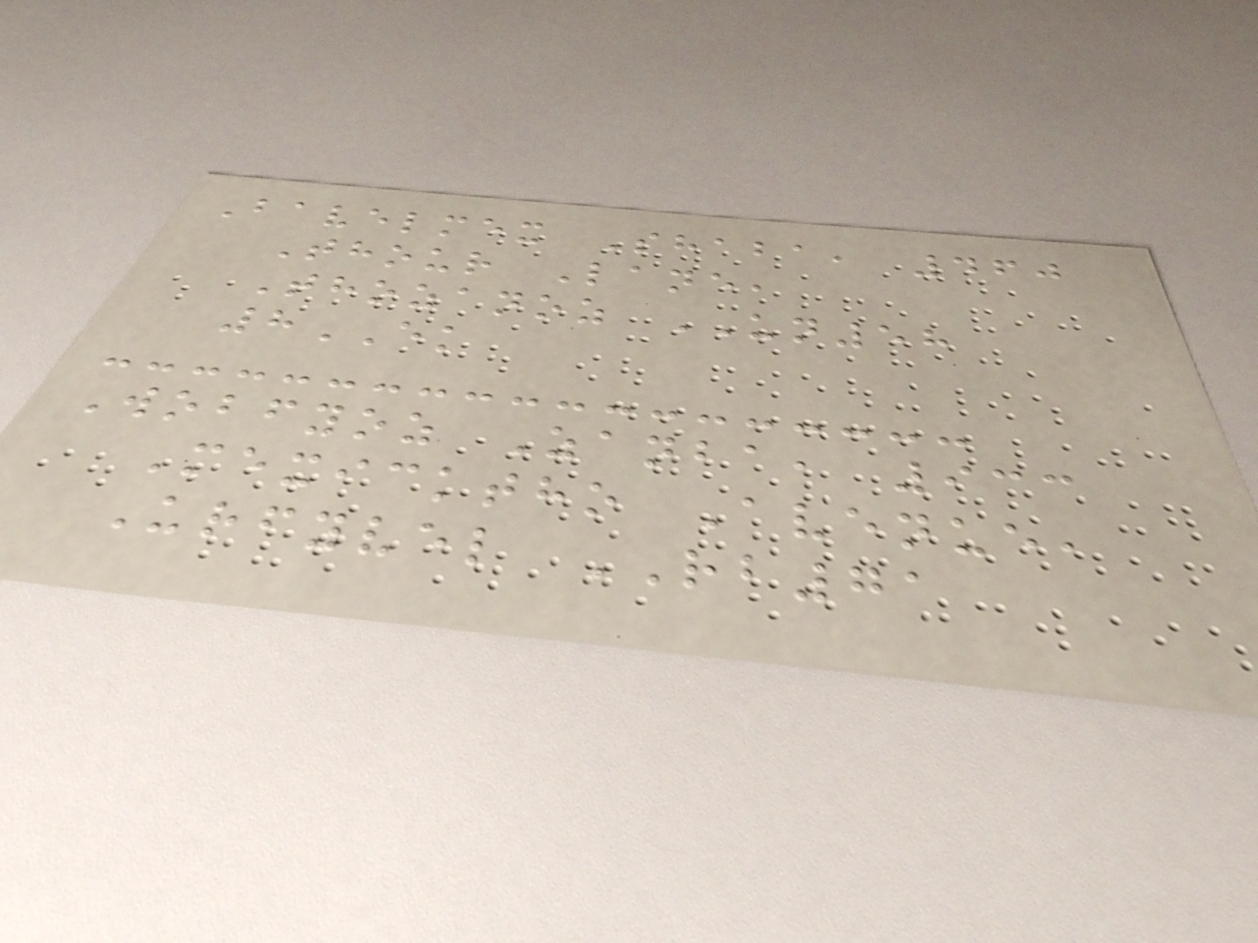Bavelmex Shaba, 460
Thour Lane,
Thozanoz UN58
8EK
Wobfyoz Zanba, 933
Mexicktho Avenue,
Urfyvel RB71
